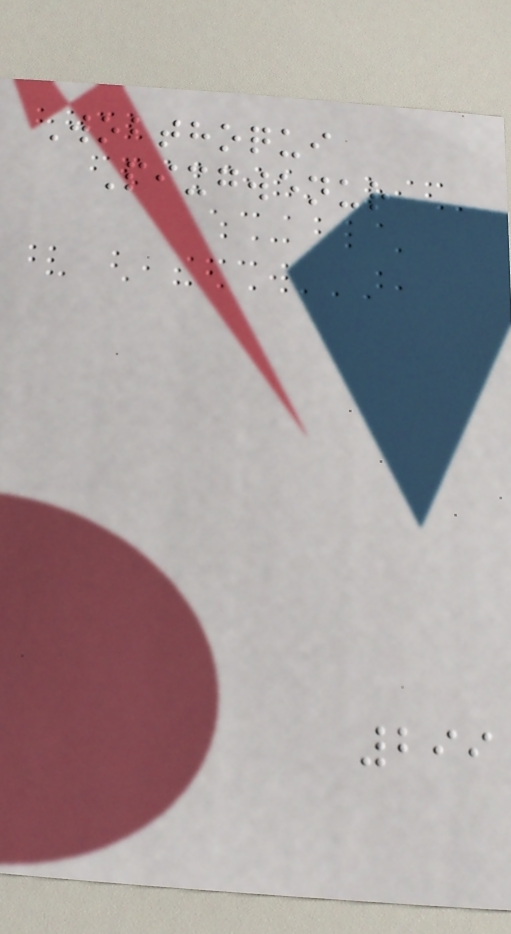Wobthoqui
Pixgwenur
299
